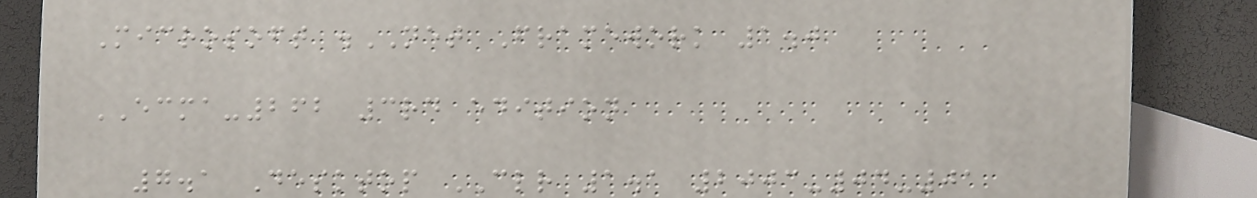Microsoft .NET Framework 1.0
ECMA-262 3rd edition
7.1 Desktop CLR 1.1 2003-04-01
